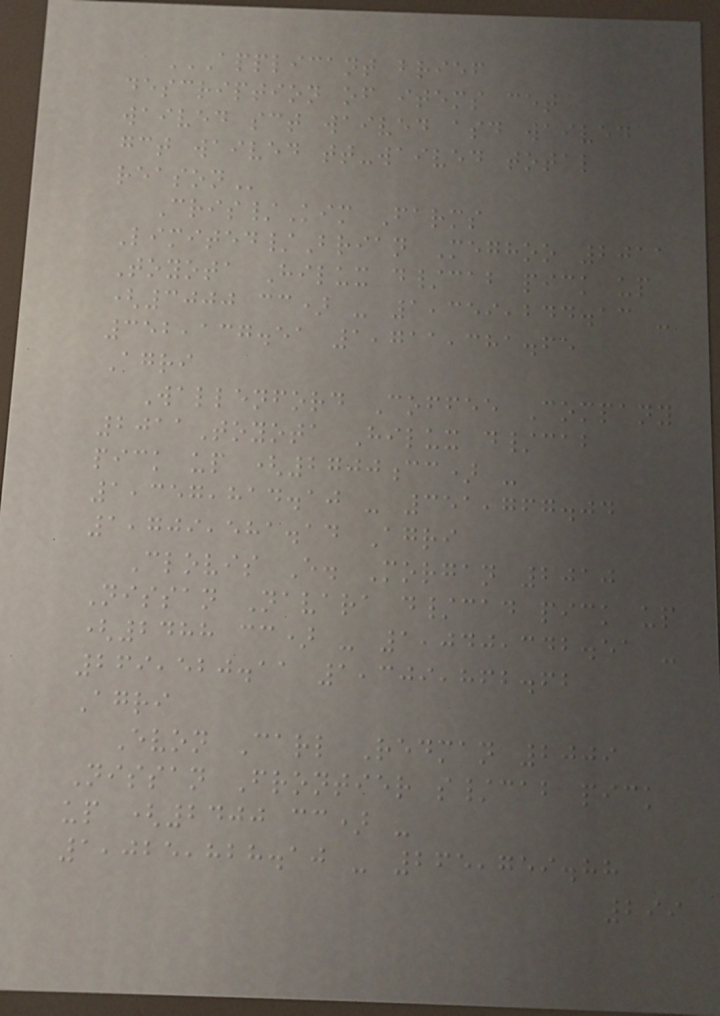APPLICANT BRIEF
DESCRIPTION OF ITEMS CET
WAIVED SCT WAIVED ASD WAIVED
GCT WAIVED TT-WAIVED TOTAL
REASON
Cris/Kim Farms
Limited/Brian Meghoo 2011
Toyota Hilux d/cab pick up
(3000 cc) - 1,359,244.13 -
352,137.51 1,711,381.65
Agri
Wallenford Coffee Company
2011Toyota Hilux d/cab
pick up (2700cc) -
1,357,814.10 - 351,767.04
1,709,581.14 Agri
Clovis E. Morgan 2010
Nissan Navara d/cad pick up
(2488 cc) - 1,040,342.51 -
269,520.11 1,309,862.62
Agri
Evon Carl Redman 2009
Nissan Frontier s/cab pick
up (2400 cc) -
1,025,828.10 - 265,759.88
299
